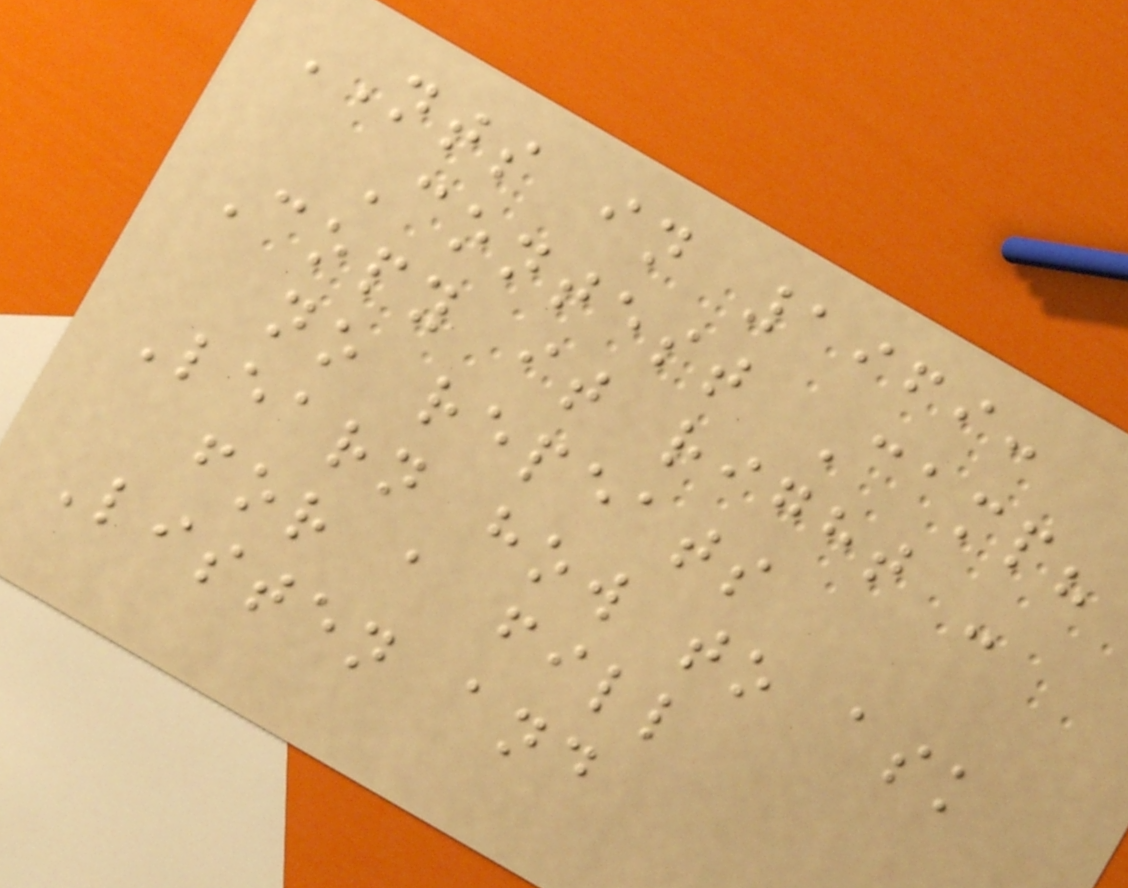NTS in 1969:
Contest Camp?
Copy it right -
no repeats
Learn how to ask
for a fill
Listen and
